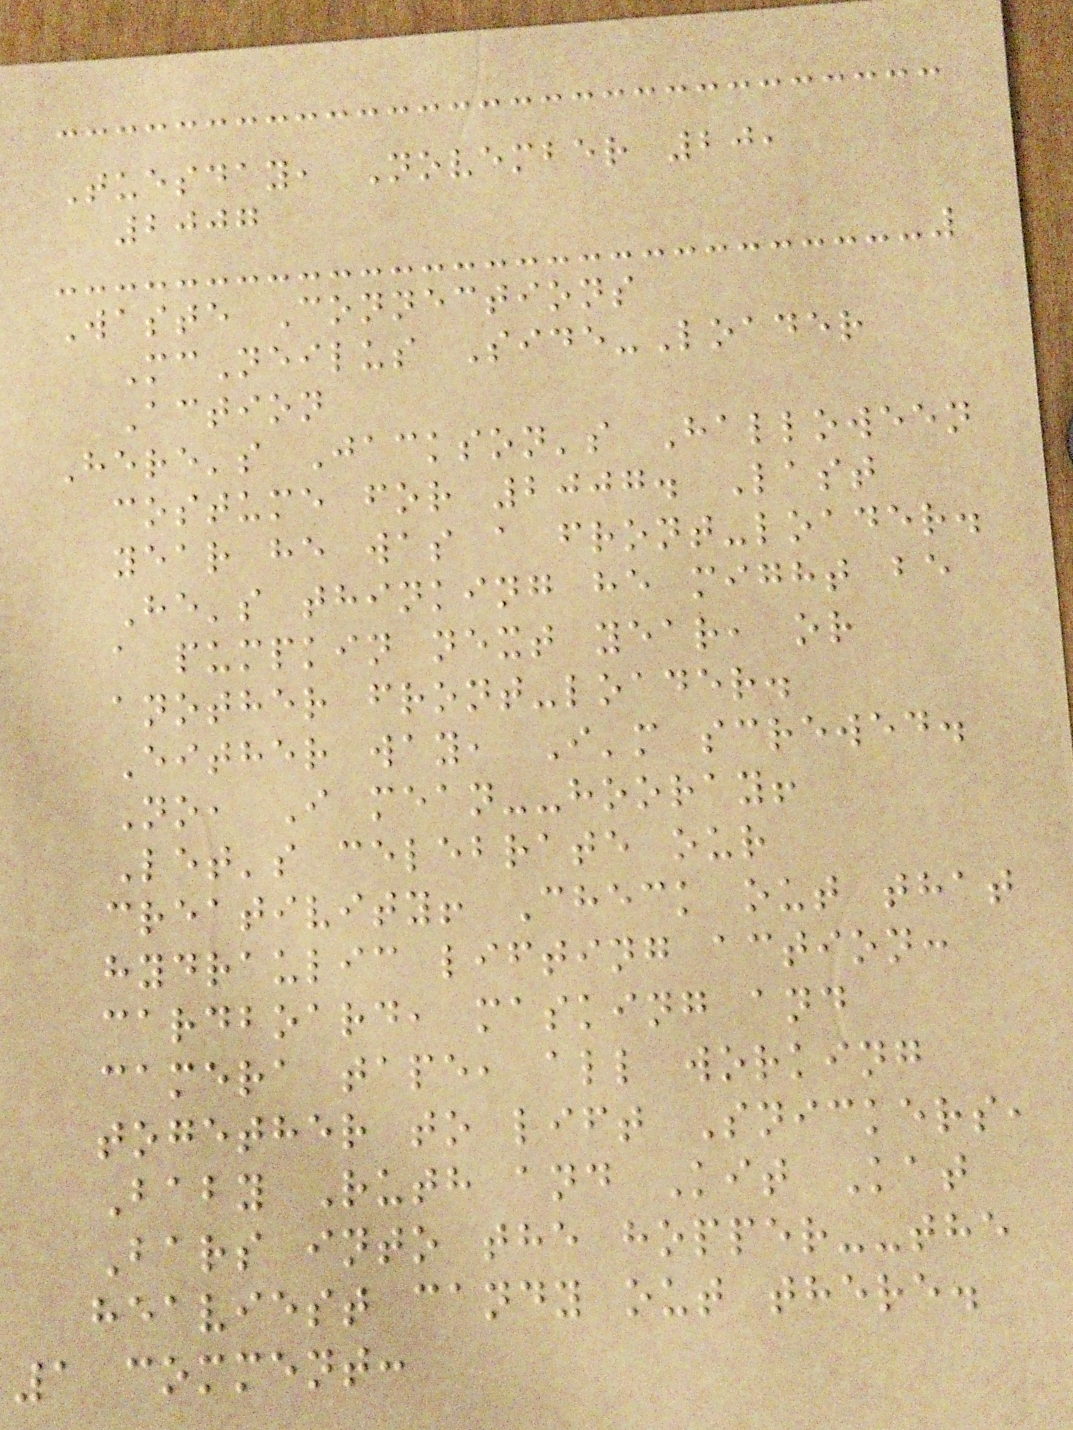Tuesday, November 20,
2007
Waste Connections
McNeilus Side-Loader
Action
Here's Jackson's Halloween
costume for 2007. Last
year he was a front-loader.
He's thinking he might be
a pumpkin next year, or
another front-loader.
Either way, I'm screwed.
No, I mean--hooray!
Let's celebrate our
creativity! Check out that
hydraulic lifting action:
cardboard, masking and
camera tape, all working
together to lift Snickers,
Baby Ruth and Kit Kat
Bars into the hopper--the
heaviest candy out there.
1 comment:
